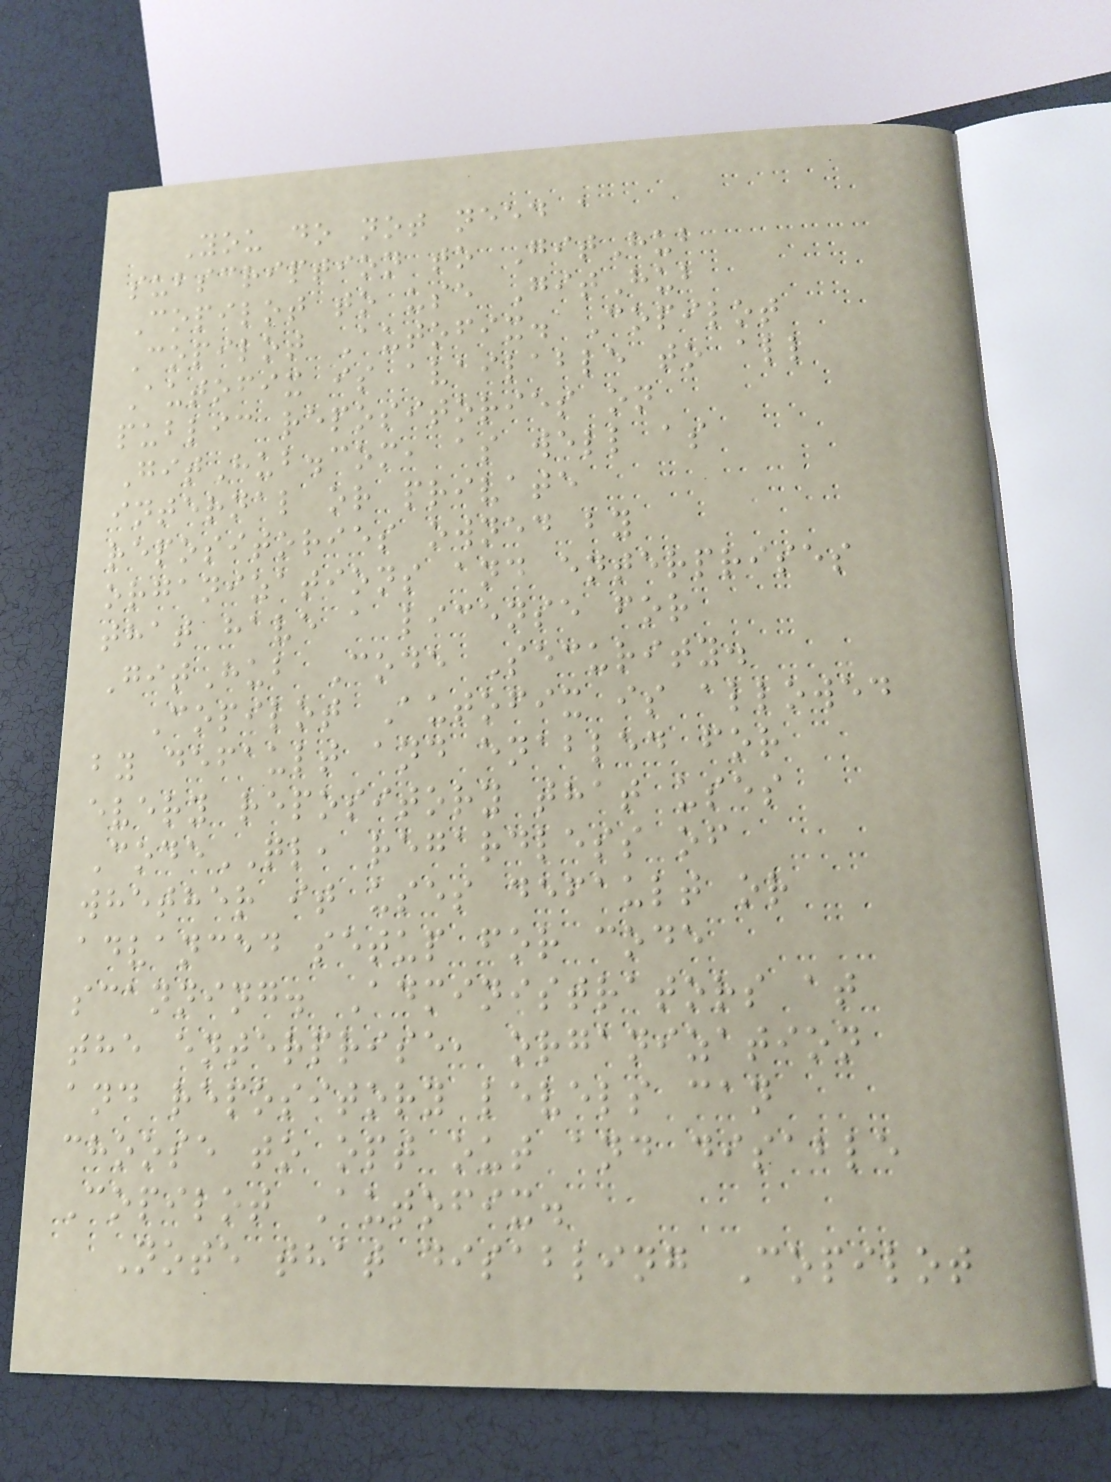You do not need a
subscription to GitHub
Copilot to use GitHub
Copilot Autofix. Copilot
Autofix is available to all
public repositories on
GitHub.com, as well as
internal or private
repositories owned by
organizations and enterprises
that have a license for
GitHub Code Security.
Copilot Autofix is allowed
by default and enabled for
every repository that uses
CodeQL, regardless of
whether it uses default or
advanced setup for code
scanning. Administrators at
the enterprise, organization
and repository levels can
choose to opt out and disable
Copilot Autofix.
Note that disabling Copilot
